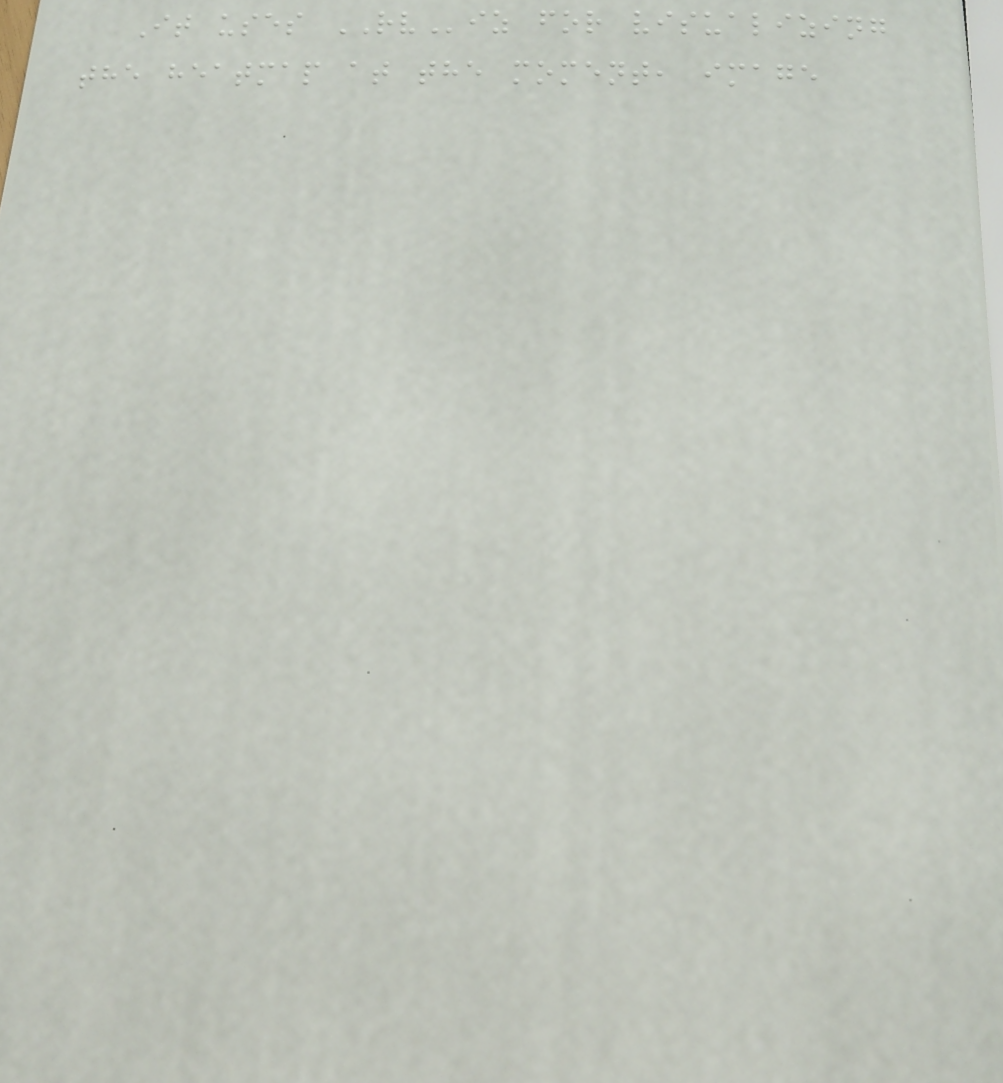It uses RViz for visualizing
the heatmap at the moment, image
